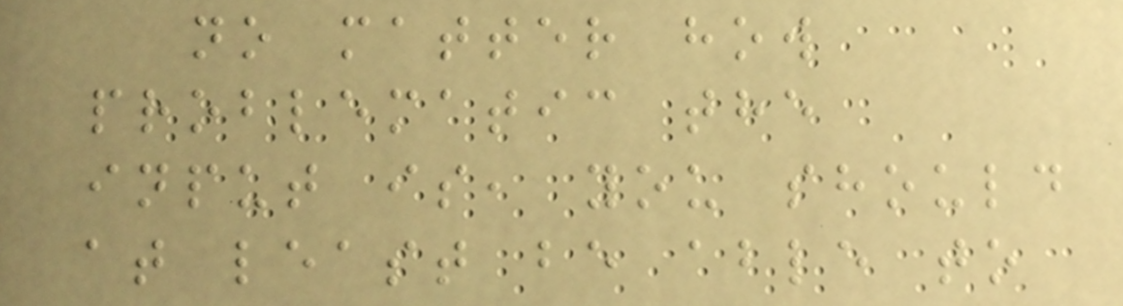no matter how
problematic the
input is, you should
at least be able to
